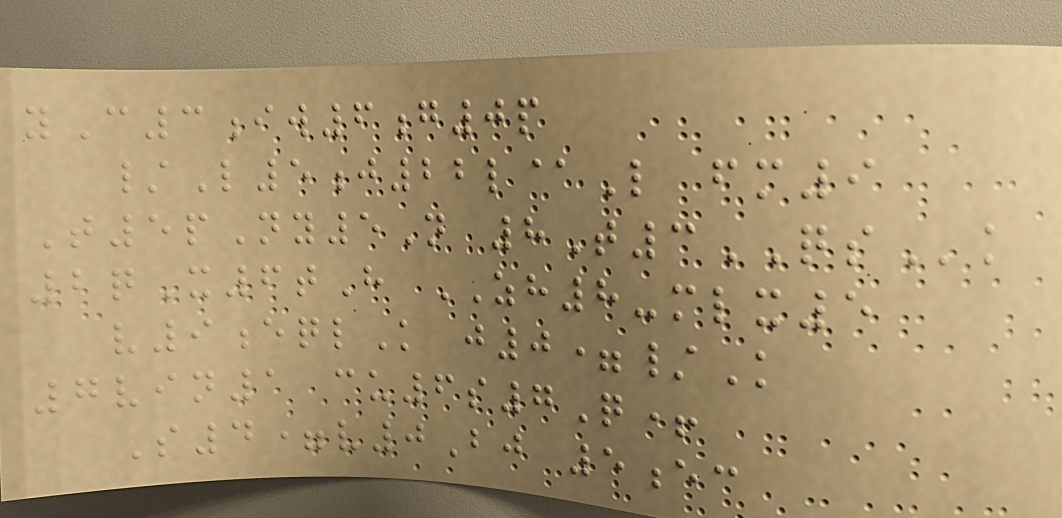yC3iw6g0p
/L5j22l@L fm9
T5pNy5N 8T3QSk
2qX6tH ZH8-mlx5
v9eqlK j0=/K
7vin1 cu6s7Q+
S4=v0Bj 5ec
